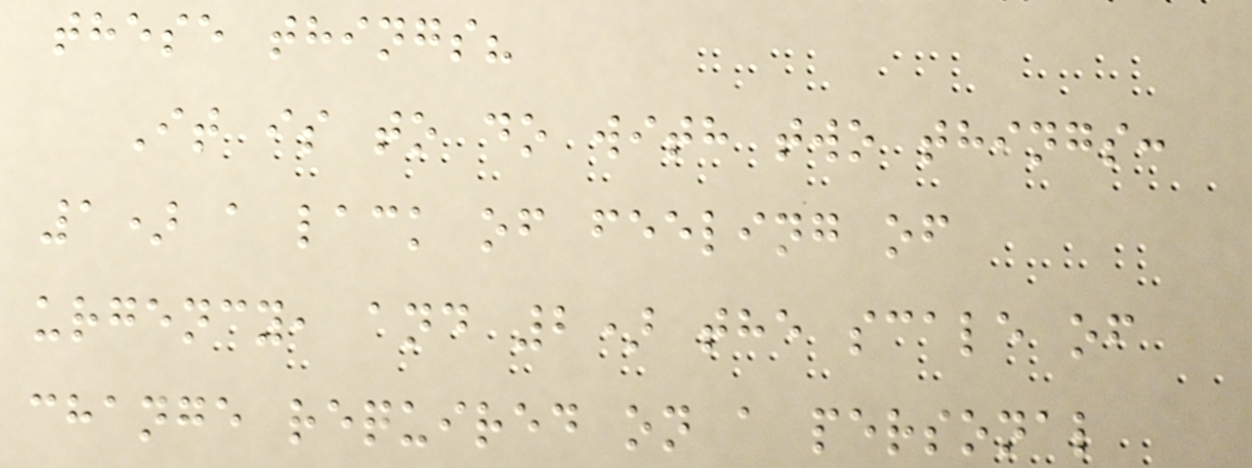these things?
It is to do with two things:
1) a lack of feeling of
urgency, and 2) the scale of
change required on a personal
